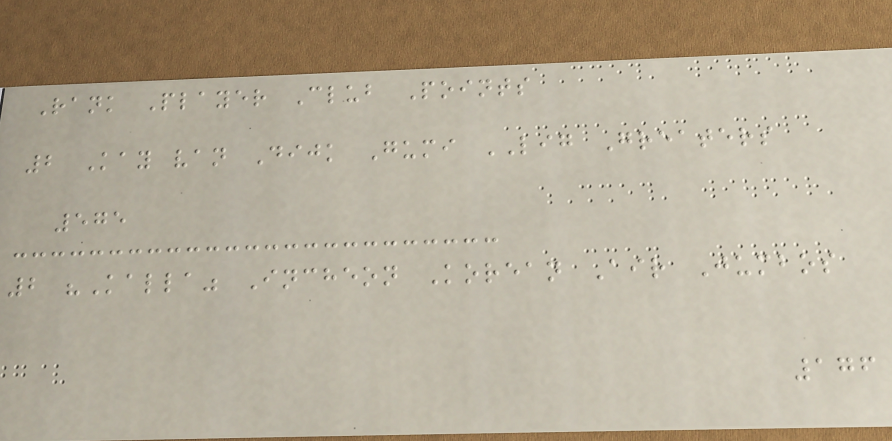Rank Player Club Points
2 Kay van Dijk Gumi LIG Greaters
575
2 "Kalla" Incheon Korean Air Jumbos
176
